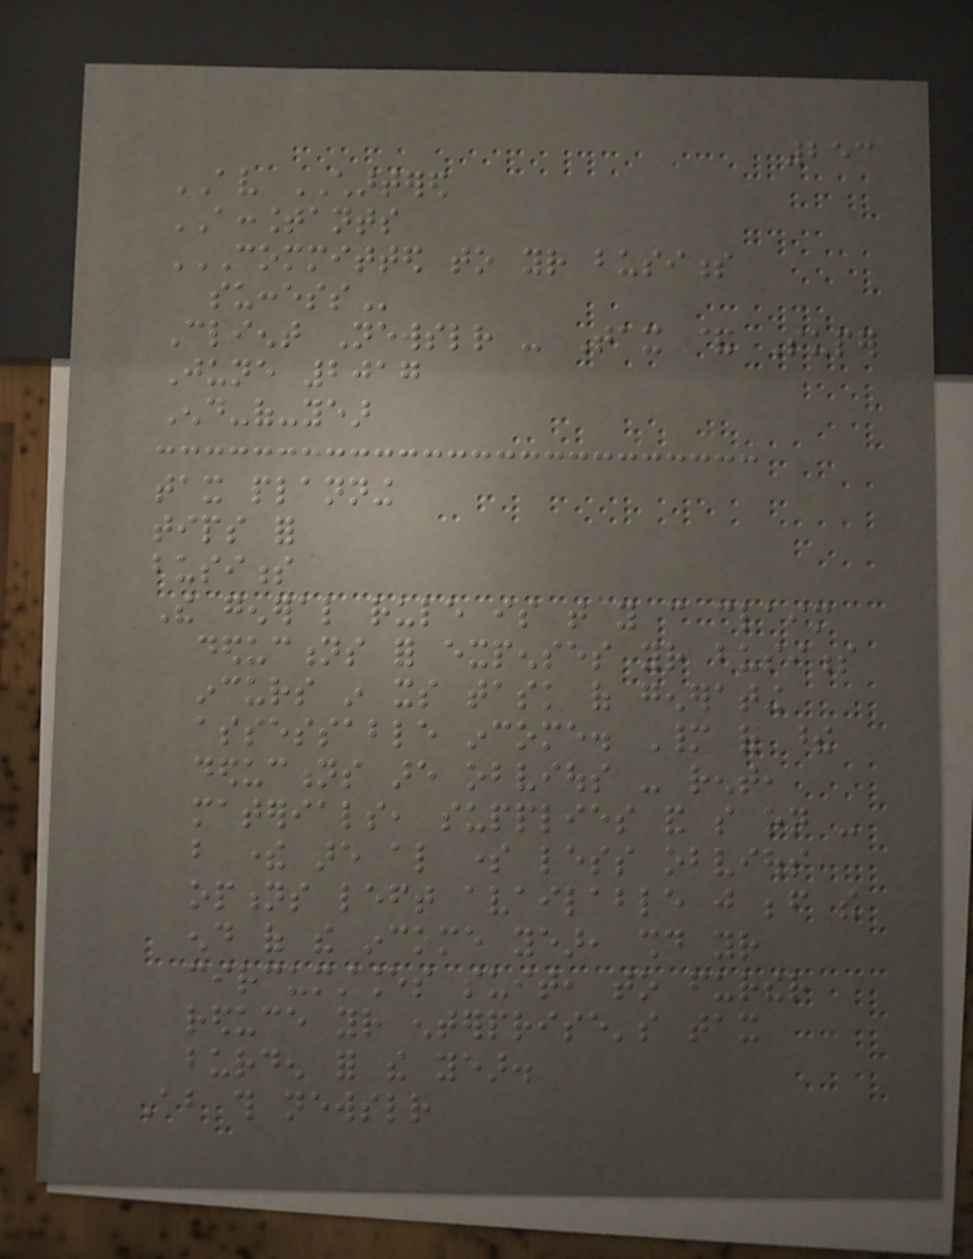253
AV CHARTERED
ACCOUNTANTS
COMMITTED TO YOUR BUSINESS
SUCCESS
Client Newsletter - Tax & Super
June 2017
End-of-year
tax planning
tips for
business
The general rule is that you can claim
deductions for expenses your business
incurs in its task of generating
assessable income. Many of these
deductions are obvious - rent,
materials, supplies and so on -
but there are also some less obvious
options left available just before the
end of the income year, should your
circumstances suit, to further
reduce your enterprise's tax
burden for the year.
About this newsletter
